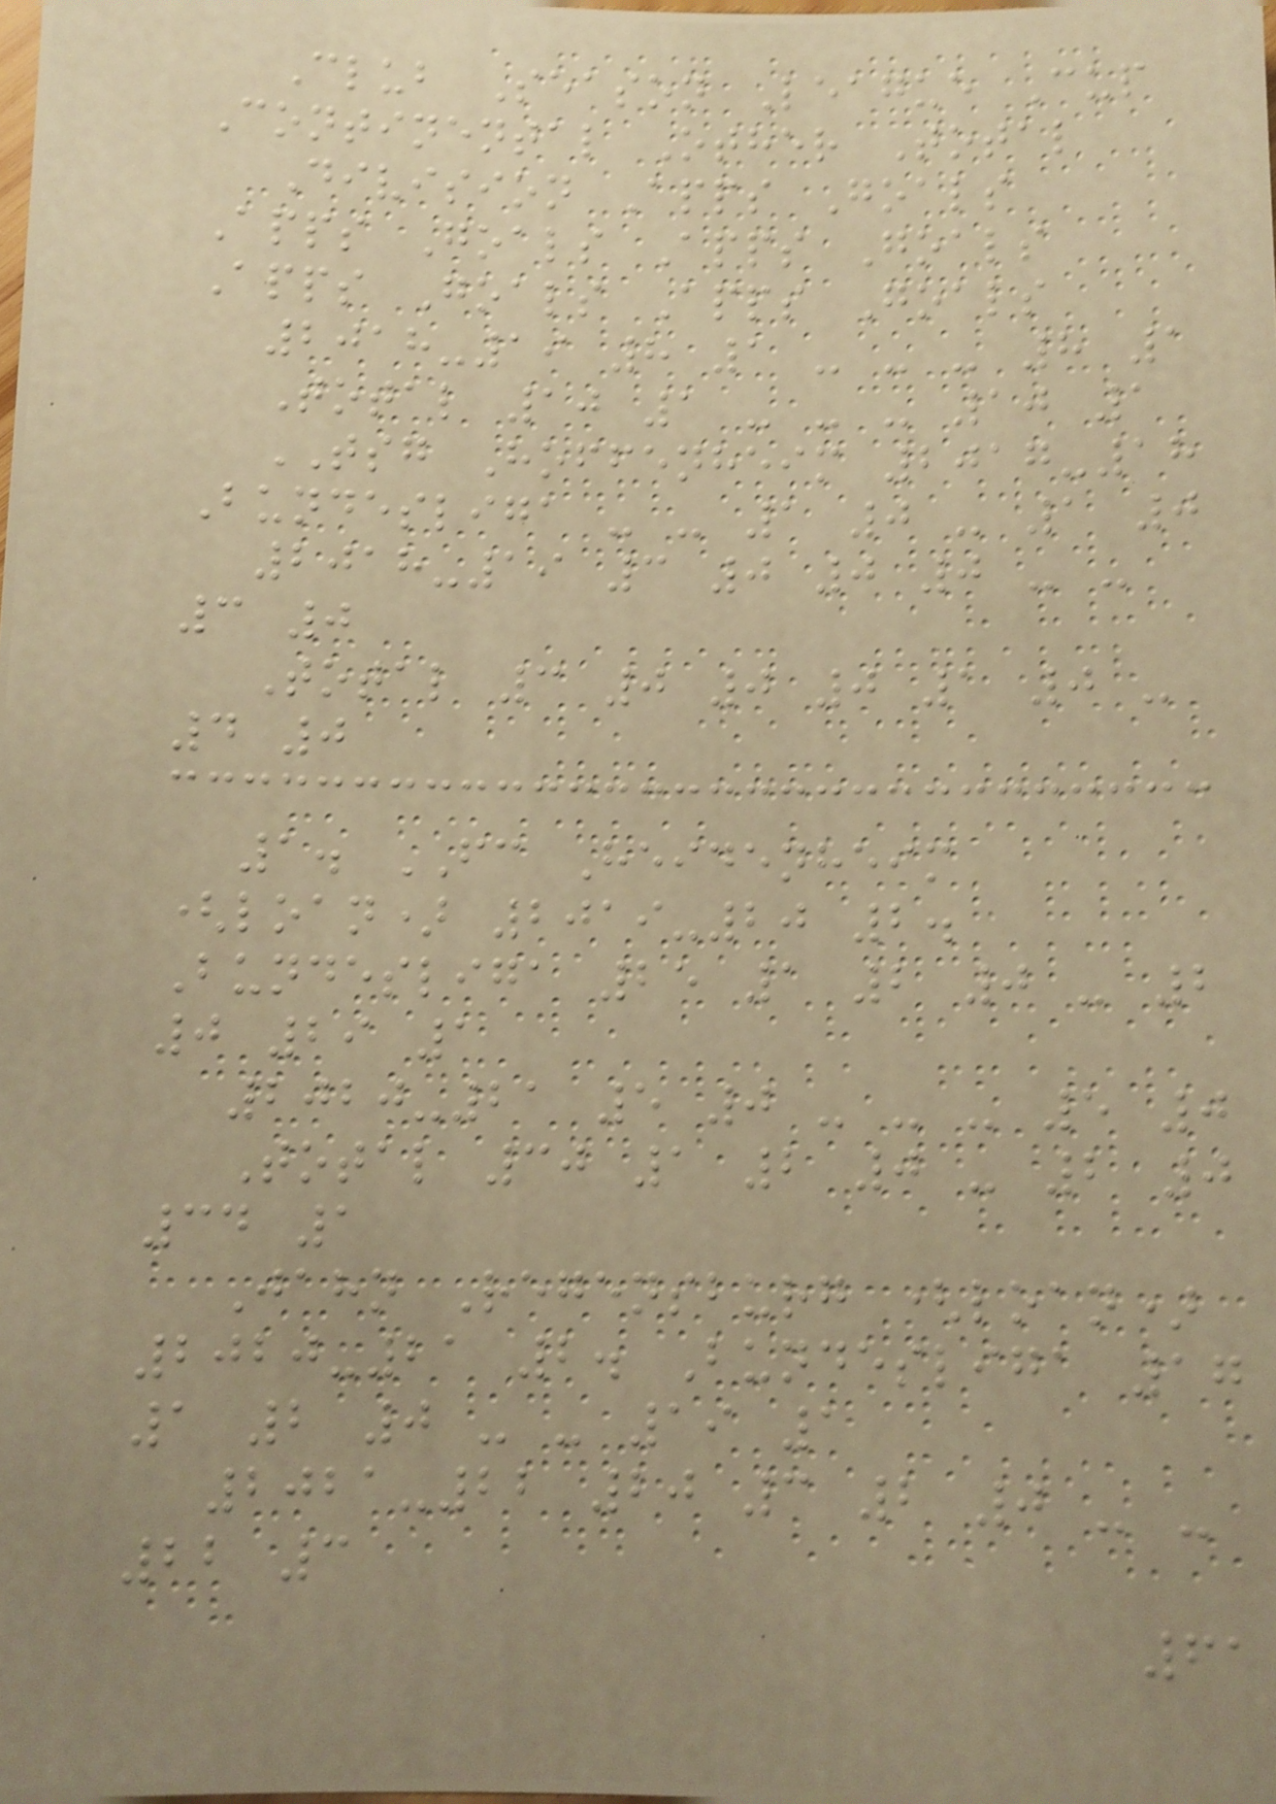Club Season League Cup
Continental Other Total
Division Apps Goals
Apps Goals Apps Goals
Apps Goals Apps Goals
2018-19 8 1 - - - 8 1
Total 10 1 - - - 10 1
TSG Hoffenheim 2017-18
Bundesliga - - 1 0 - 1 0
2018-19 3 0 0 0 - -
3 0
Total 3 0 0 0 1 0 -
4 0
1. FC Heidenheim
(loan) 2019-20 2.
Bundesliga 25 1 2 0 - 2
0 29 1
2020-21 5 0 - - - 5 0
Total 30 1 2 0 - 2 0
34 1
Jahn Regensburg (loan)
2020-21 2. Bundesliga 17
1 2 0 - - 19 1
2021-22 20 3 2 0 - -
22 3
61
